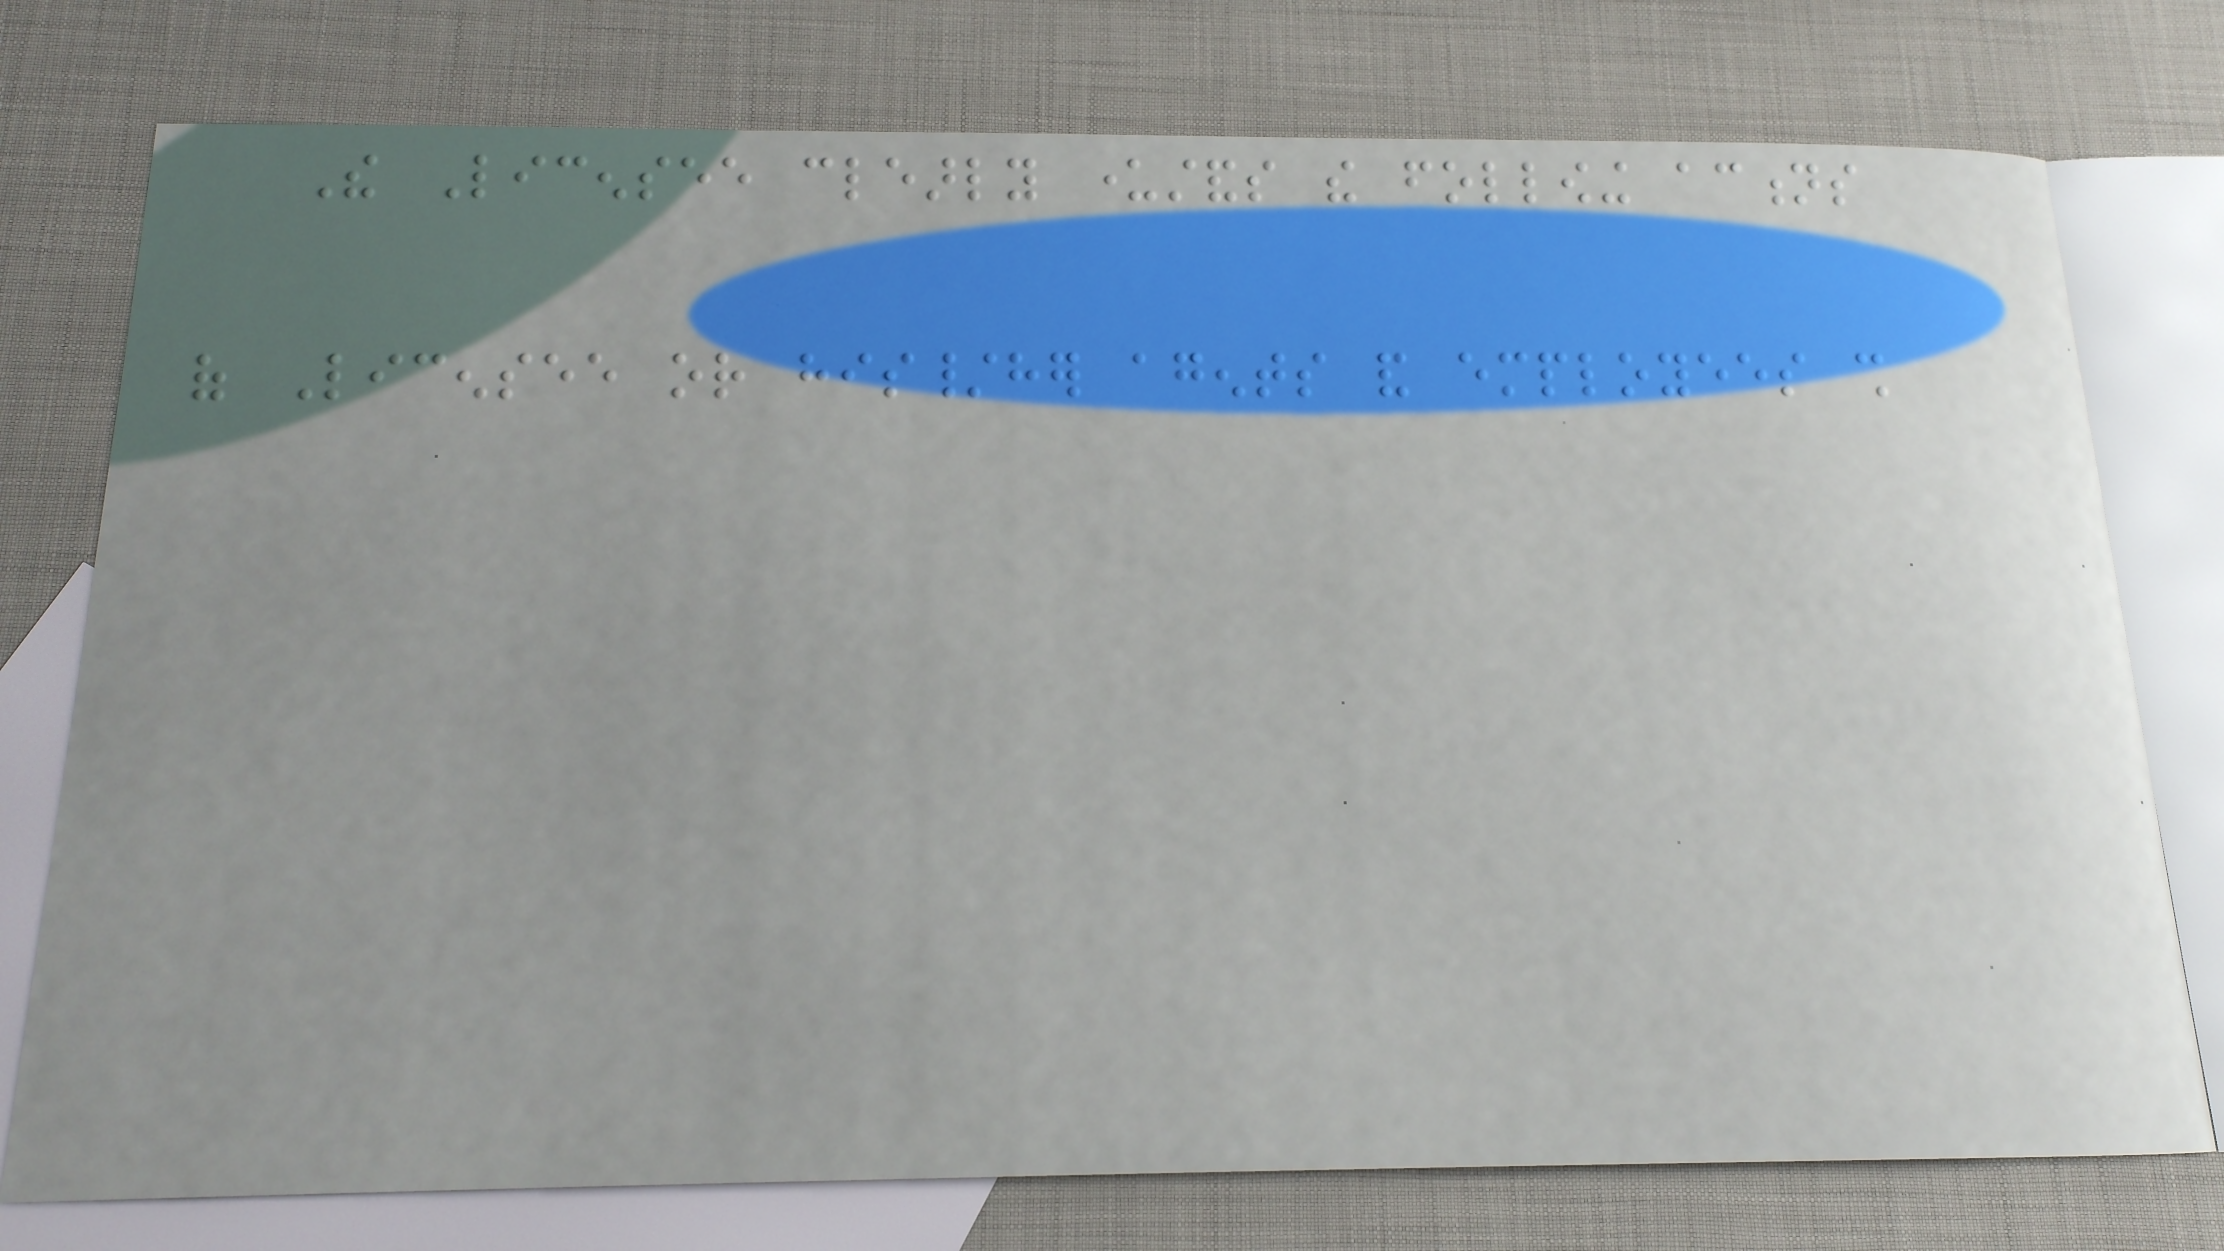The Licensee clearly understands the following actions
of Licensee or his/her agents and employees shall
